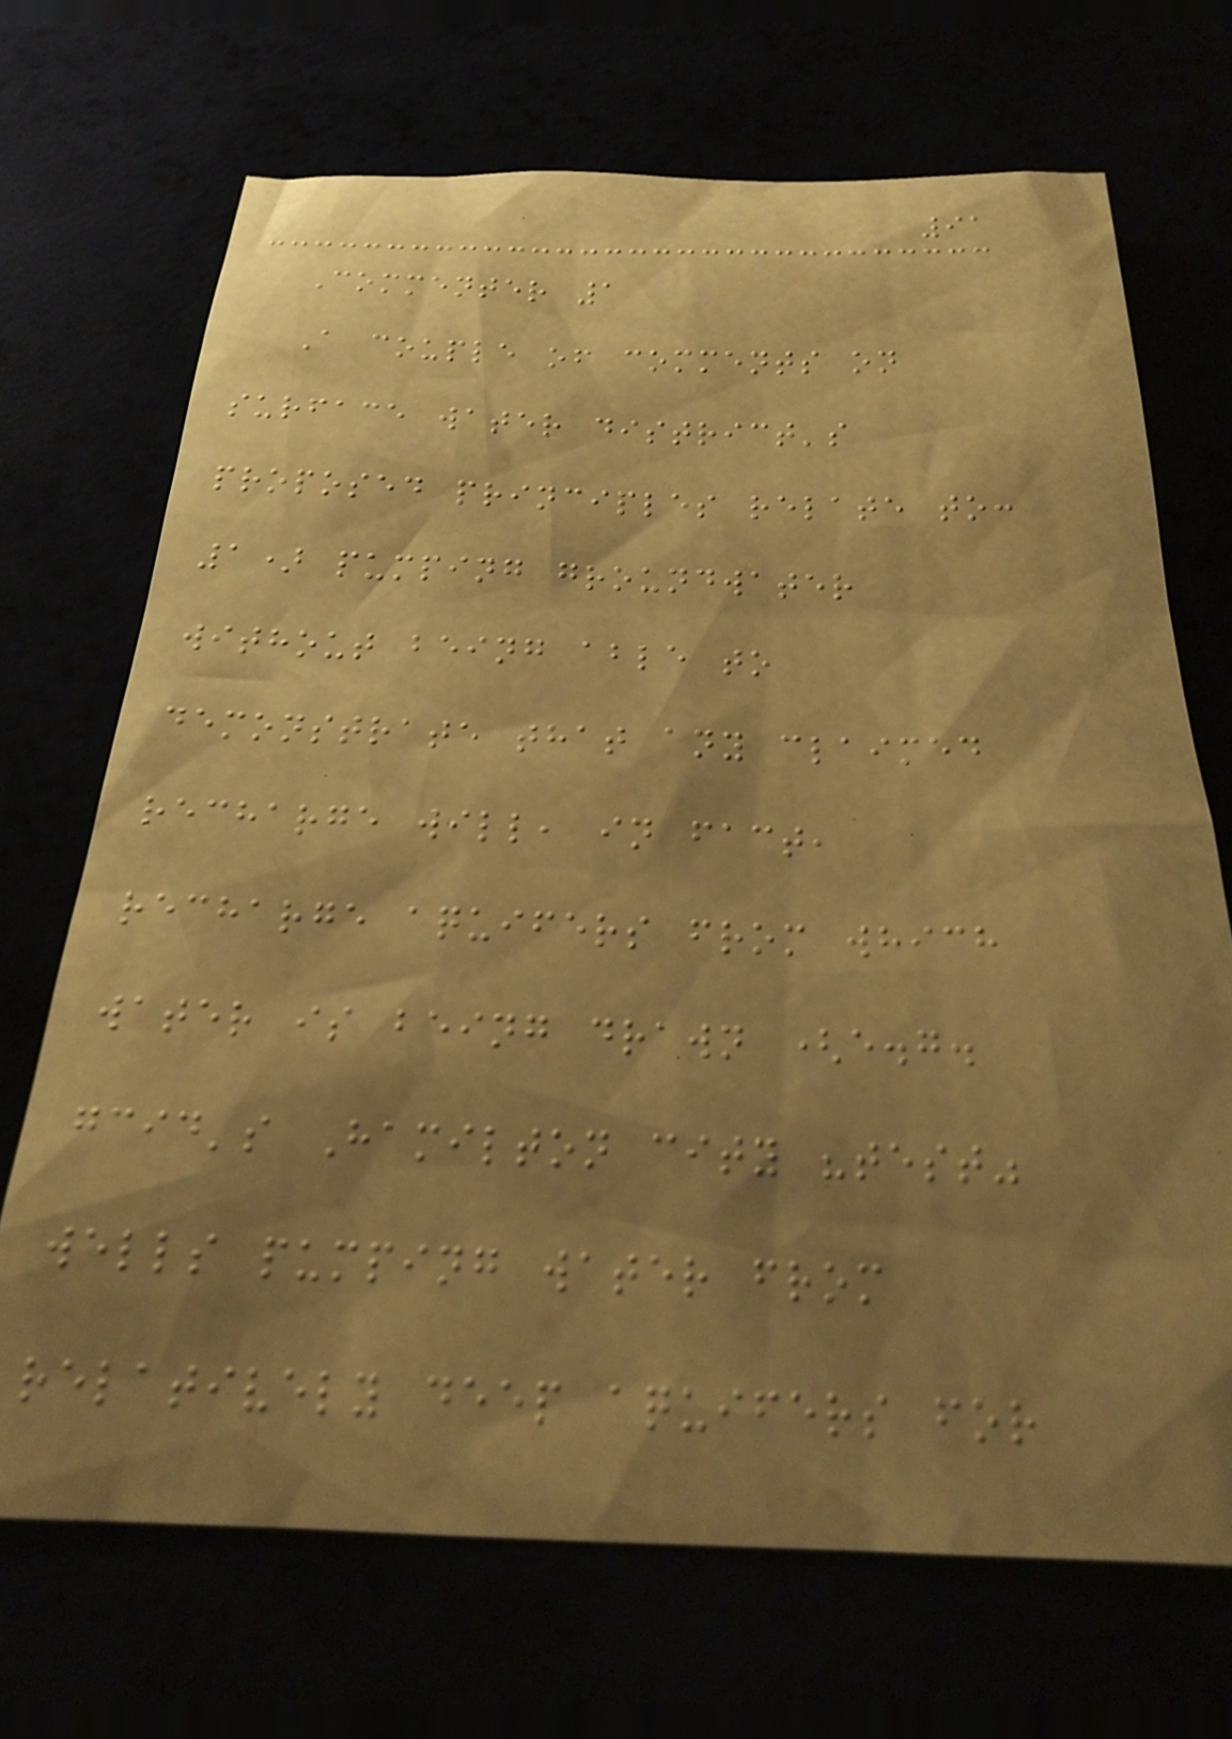91
Commenter 1
A couple of comments on
surface water district's
proposed principles relate to:
1) pumping groundwater
without being able to
demonstrate that any claimed
recharge will, in fact,
recharge aquifers from which
water is being drawn (e.g.
gcid's Hamilton city "test"
wells pumping water from
relatively deep aquifers for
